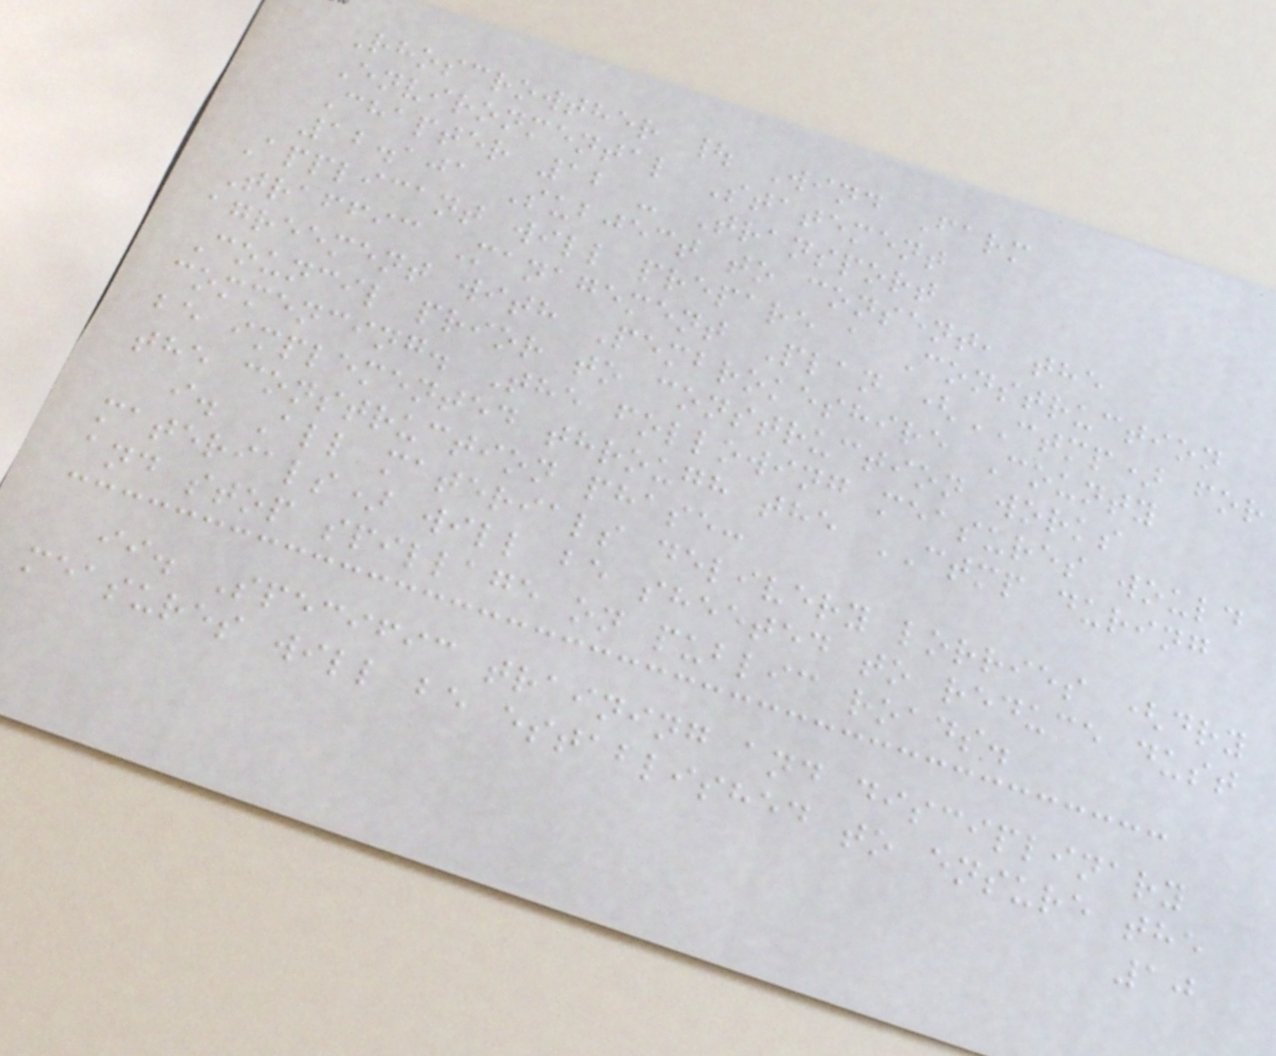Rhoscrowther | Wind Farm
Environmental Statement
Chapter 12 - Transport
12.101 Subject to consent, the
Applicant will prepare a Construction
Traffic Management Plan (CTMP) for
agreement with Pembrokeshire County
Council prior to construction works
commencing. The following measures would
be implemented through the CTMP during
the construction phase:
i. All materials delivery lorries (dry
materials) will be sheeted to reduce dust
and stop spillage on public roads.
ii. Specific training and disciplinary
measures will be established to ensure the
10
